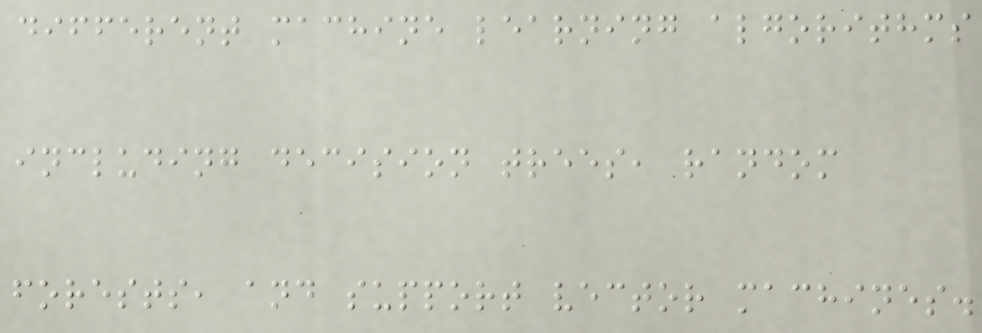different machine learning algorithms
including decision trees, random
forests, and support vector machines.
